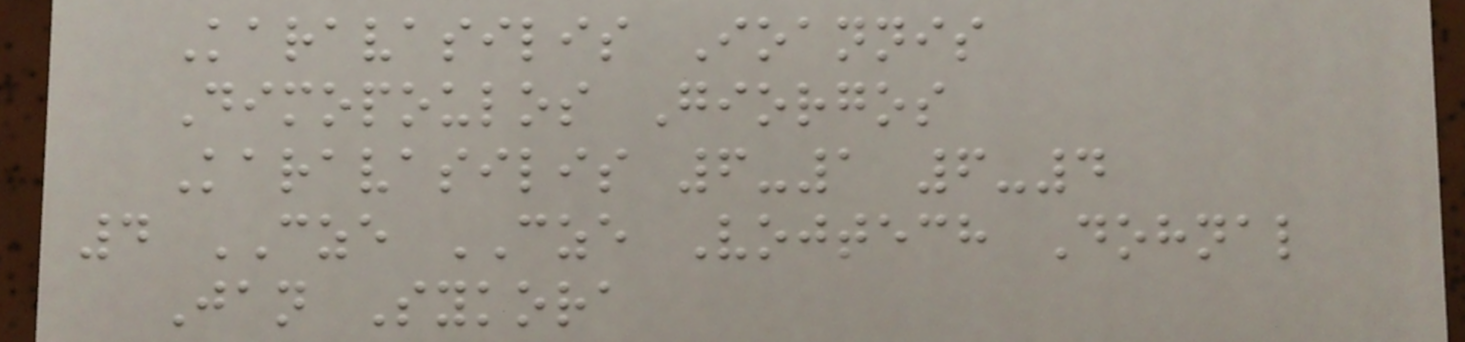Karavasilis Ioannis
Dimopoulos Giorgos
Karavasilis 6-1 6-4
4 CZE CZE Vojtech Dohnal
Jan Sykora
